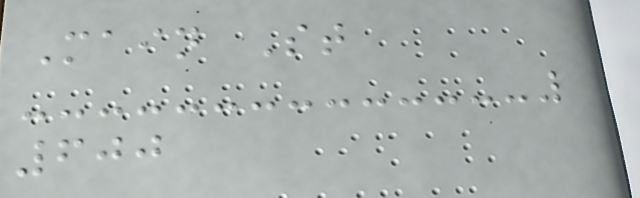Main St
600
